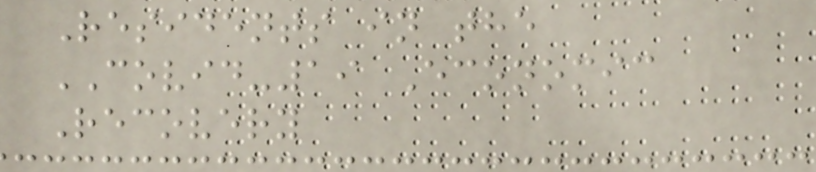Residents in the
COVID-19 Economic
Recovery
